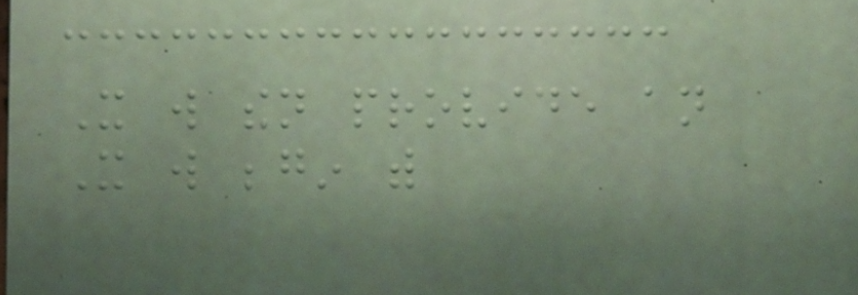It will then provide an
It will begin with
